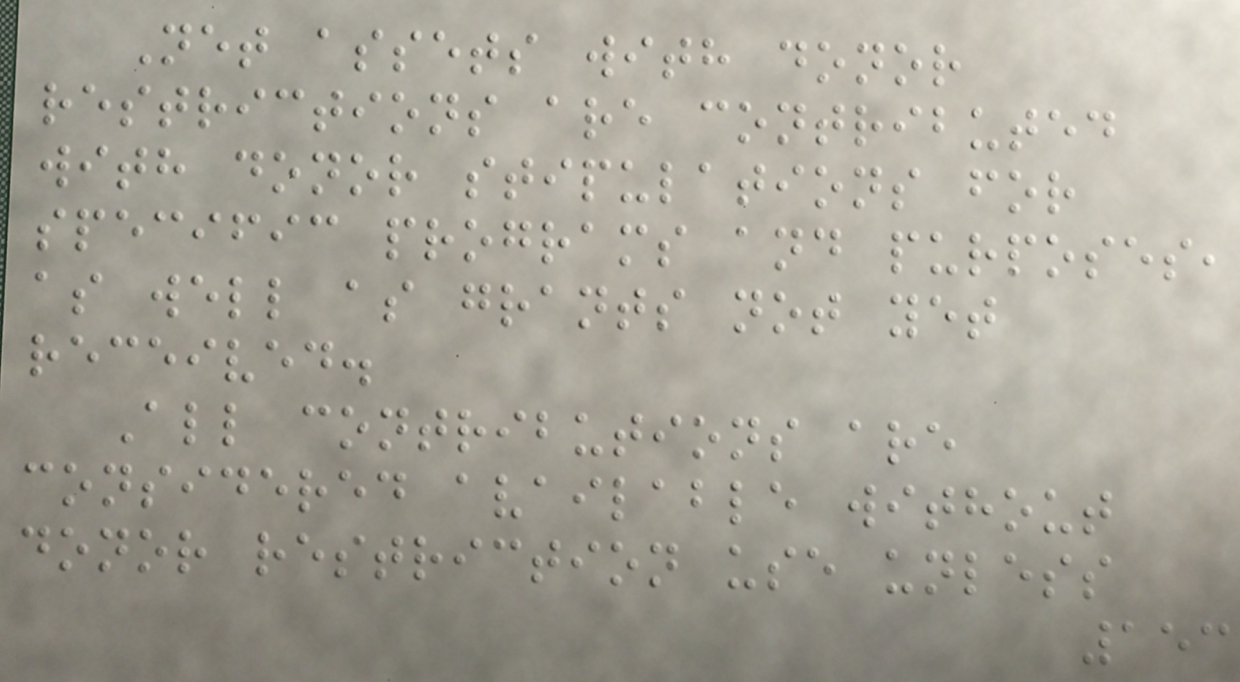Net assets with donor
restrictions are contributed
with donor stipulations for
specific programs and purposes,
as well as grants not yet
received.
All contributions are
considered available without
donor restriction use unless
153
